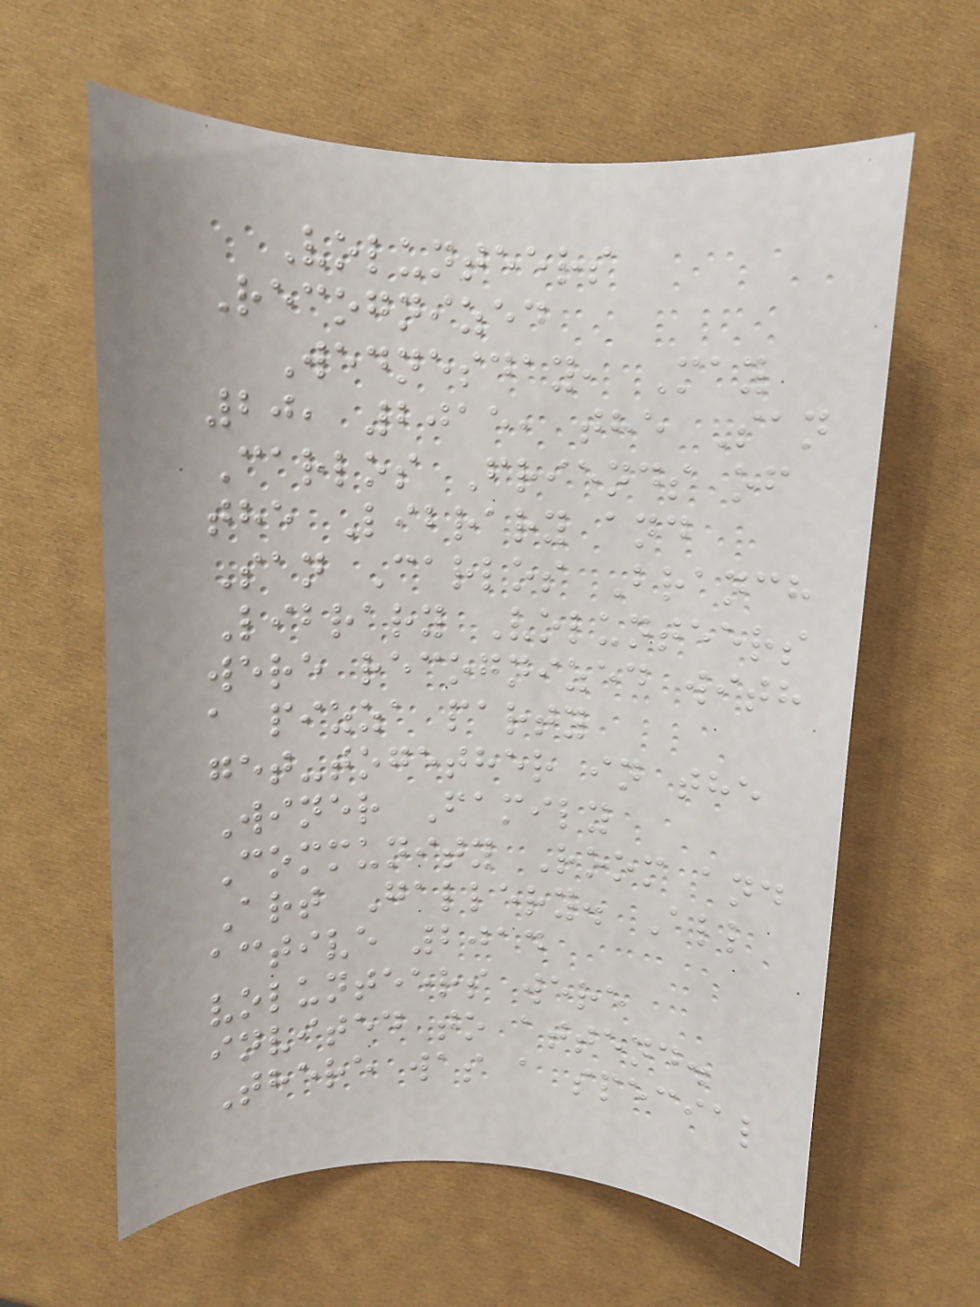Volunteers
Recognized
Wednesday, May
20, 2015, the San
Carlos Friends of
the Library and
San Carlos Branch
Library Volunteers
were recognized with
a pizza party
get-together in the
Winer Family
Community Room and
Art Gallery. All
active 2014
volunteers were
invited to attend.
There was a special
